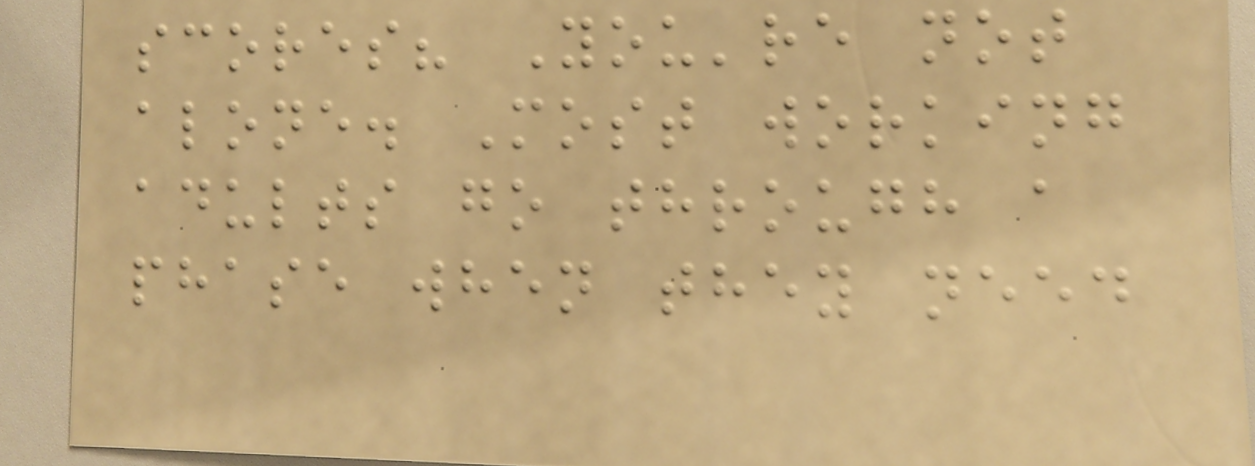scores? You're not
alone. Most working
adults go through a
phase when they need
